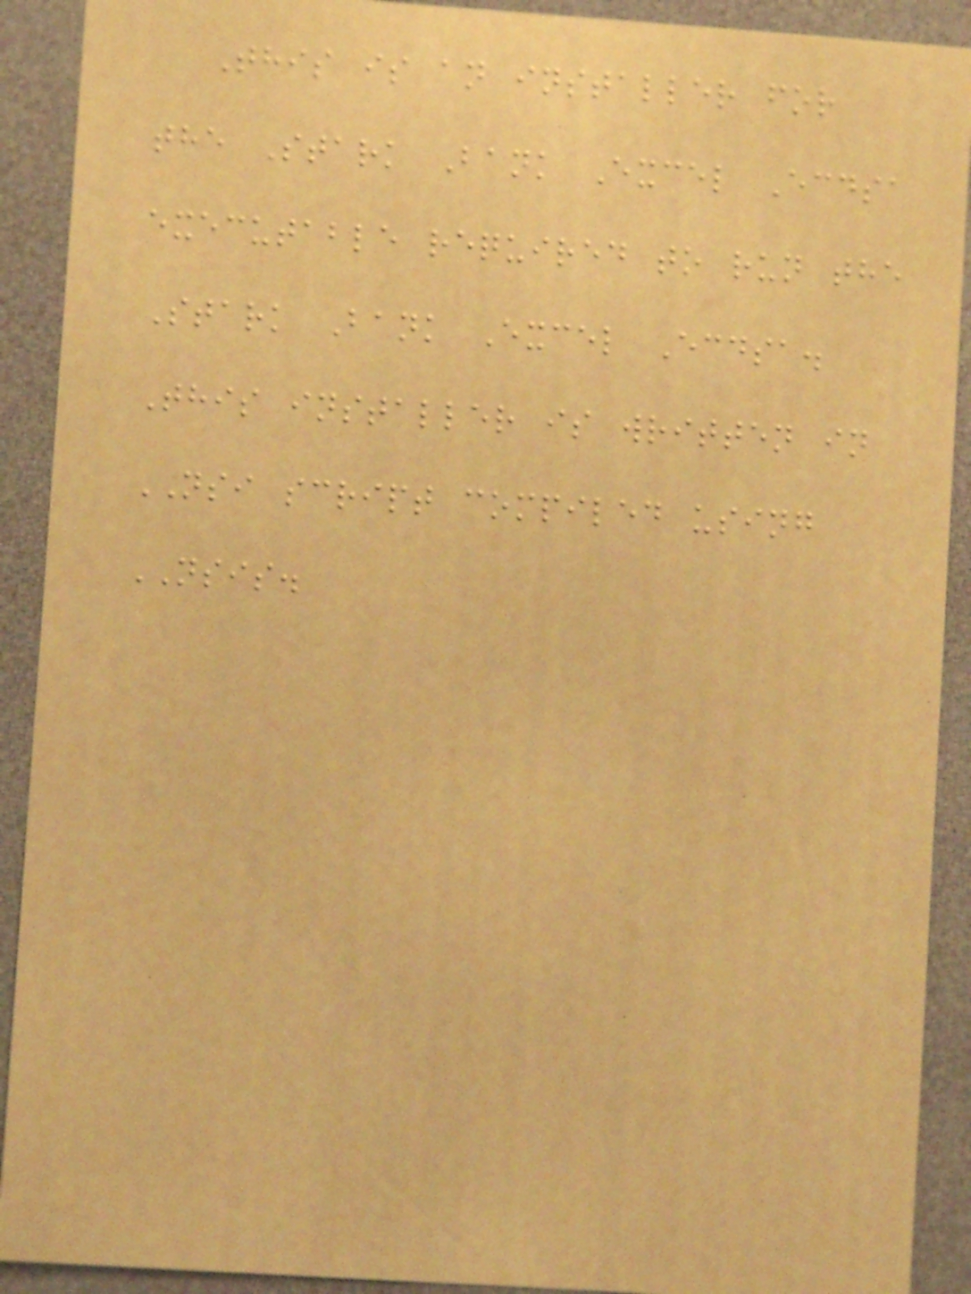This is an installer for
the Stark Bank Excel Ecdsa
executable required to run the
Stark Bank Excel Ecdsa.
This installer is written in
NSI script compiled using
NSIS.
